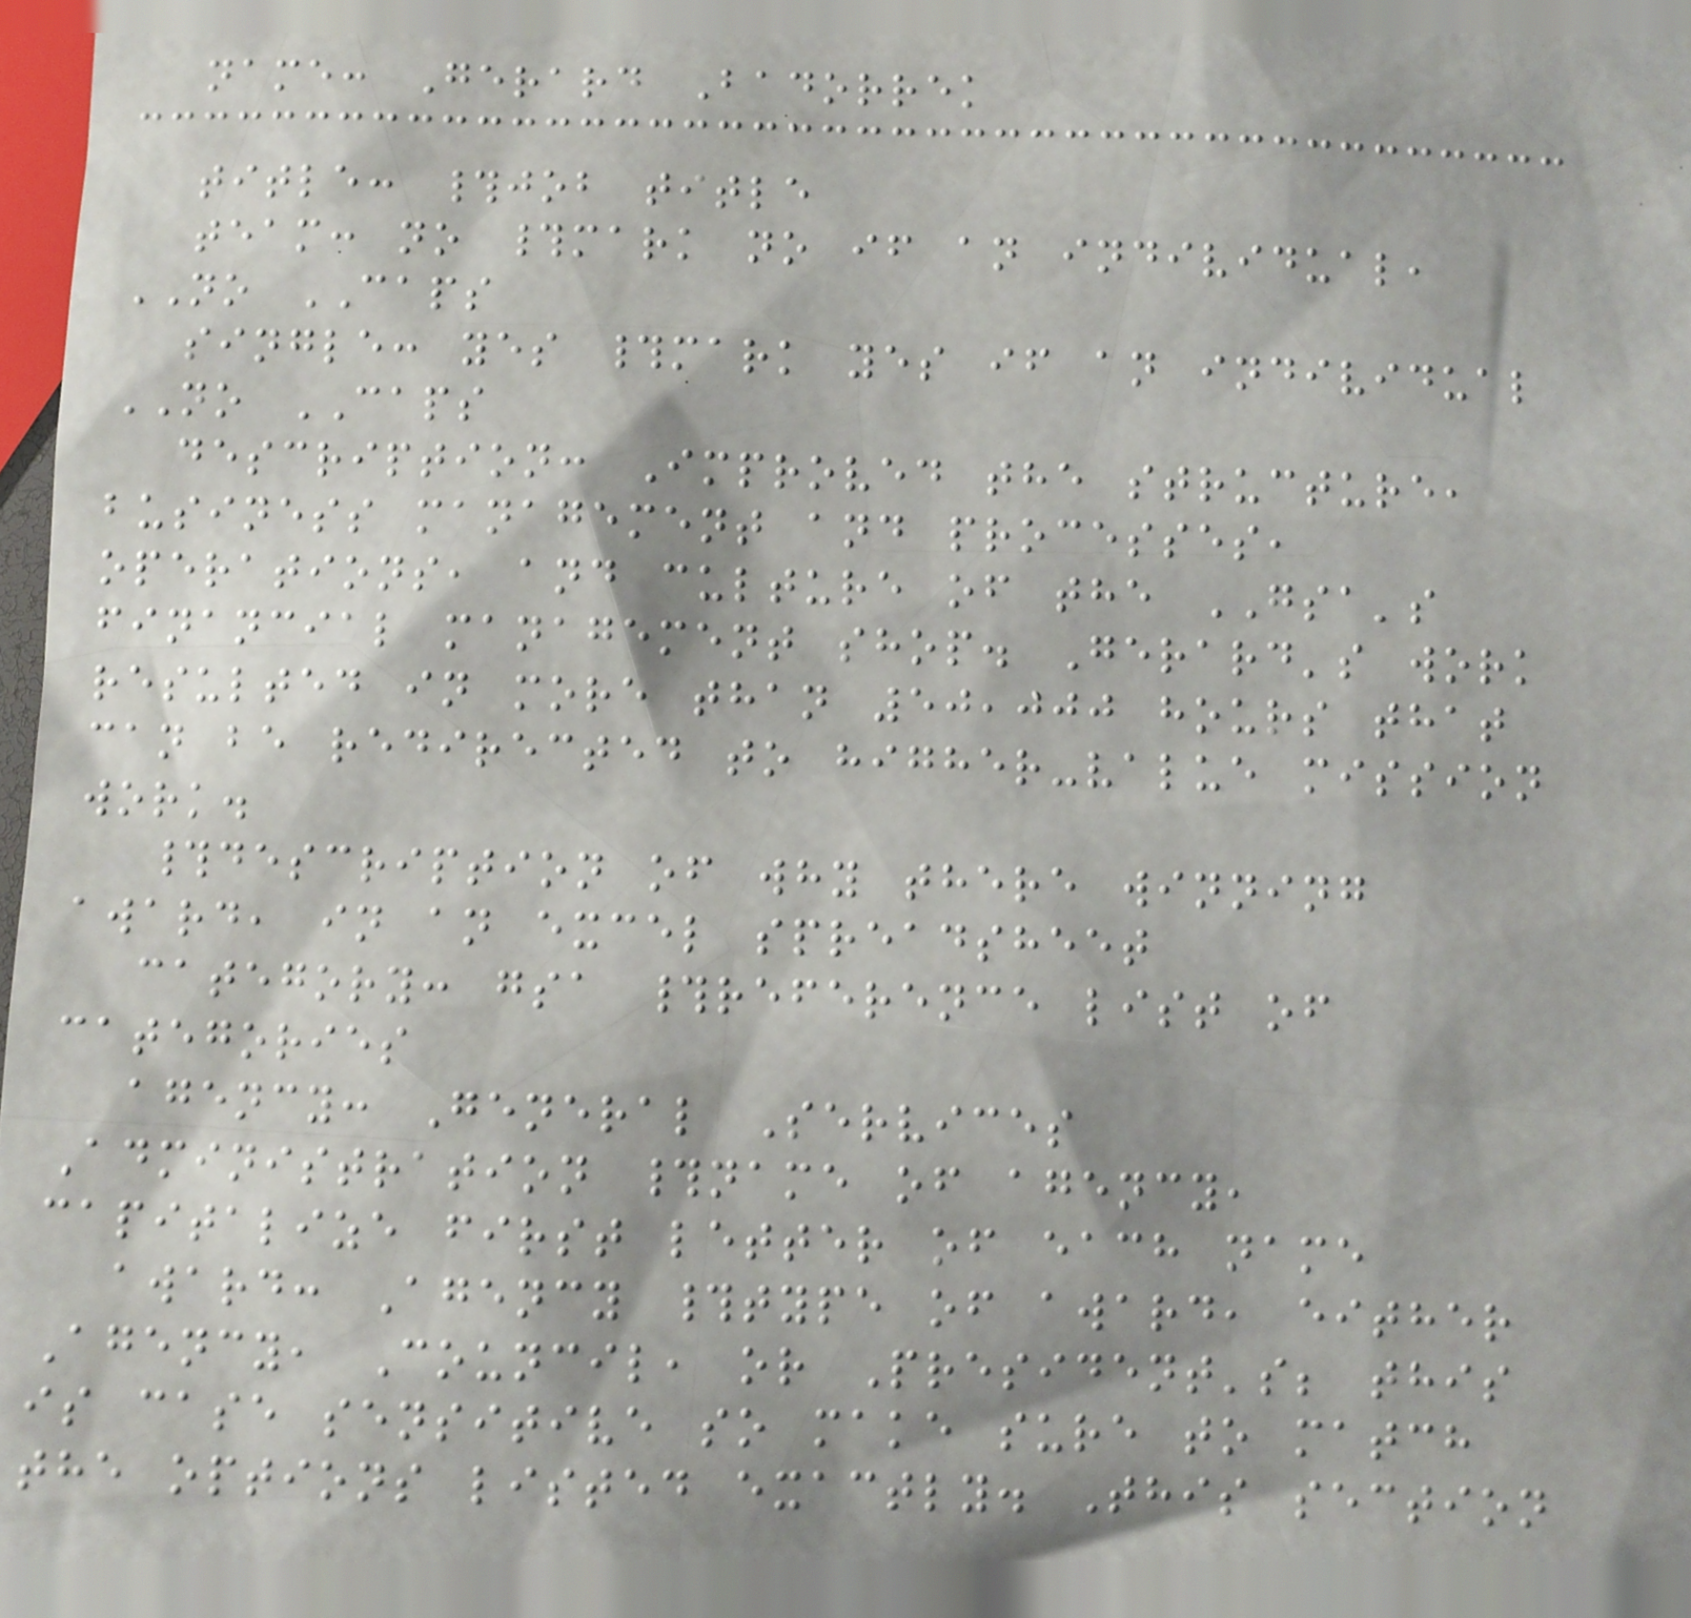name: Gerard Badorrek
title: #job title
team: no #mark no if an individual,
NO CAPS
single: yes #mark yes if an individual
NO CAPS
description: Improved the structure,
business management and processes,
operations, and culture of the GSA's
financial management shop. Gerard's work
resulted in more than 50,000 hours that
can be redirected to higher-value mission
work.
#description of why there winning
award, in an excel spreadsheet
category: gsa #reference list of
categories
agency: General Services
Administration #name of agency,
capitalize first letter of each name
award: Agency #type of award, either
Agency, Council, or President's; this
is case sensitive so make sure to match
the options listed exactly. This section
